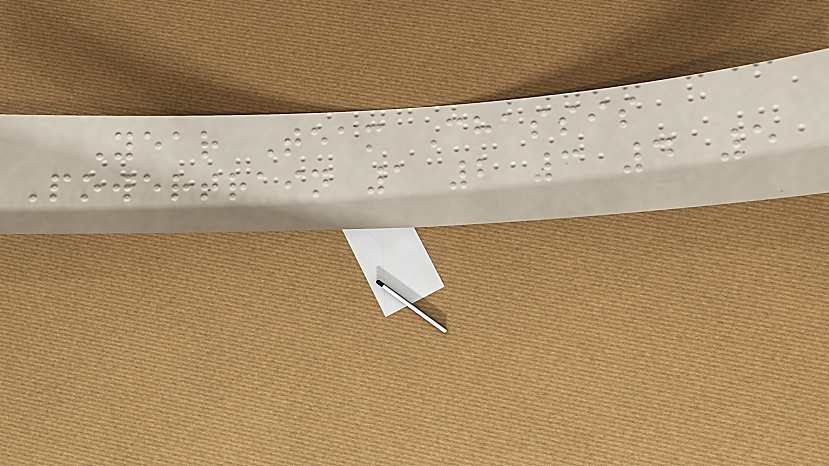Year Team Chassis
Powertrain 1 2 3 4 5
